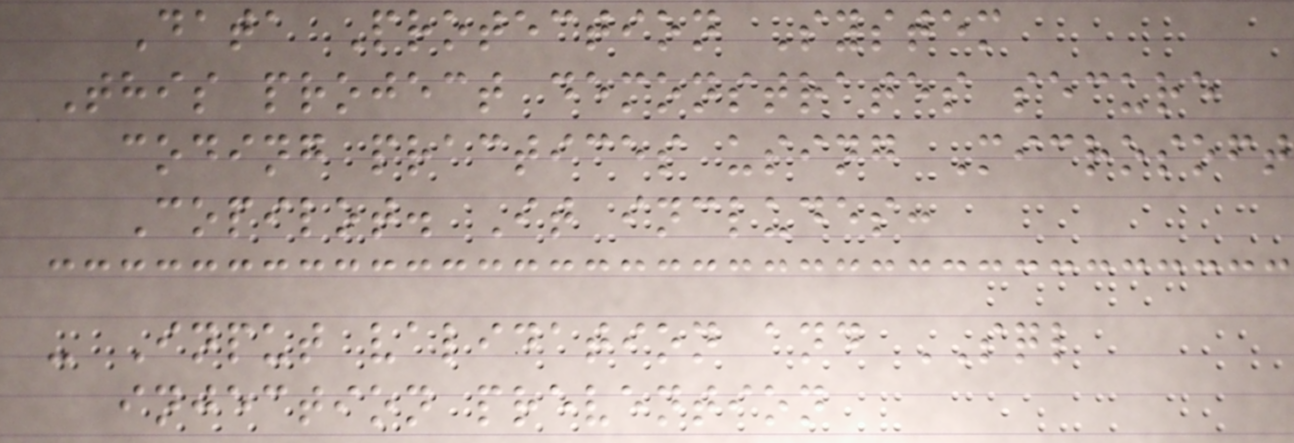Data Protection System
This project demonstrates secure
coding practices using Microsoft
Copilot. It includes:
- Input validation and SQL
injection prevention
